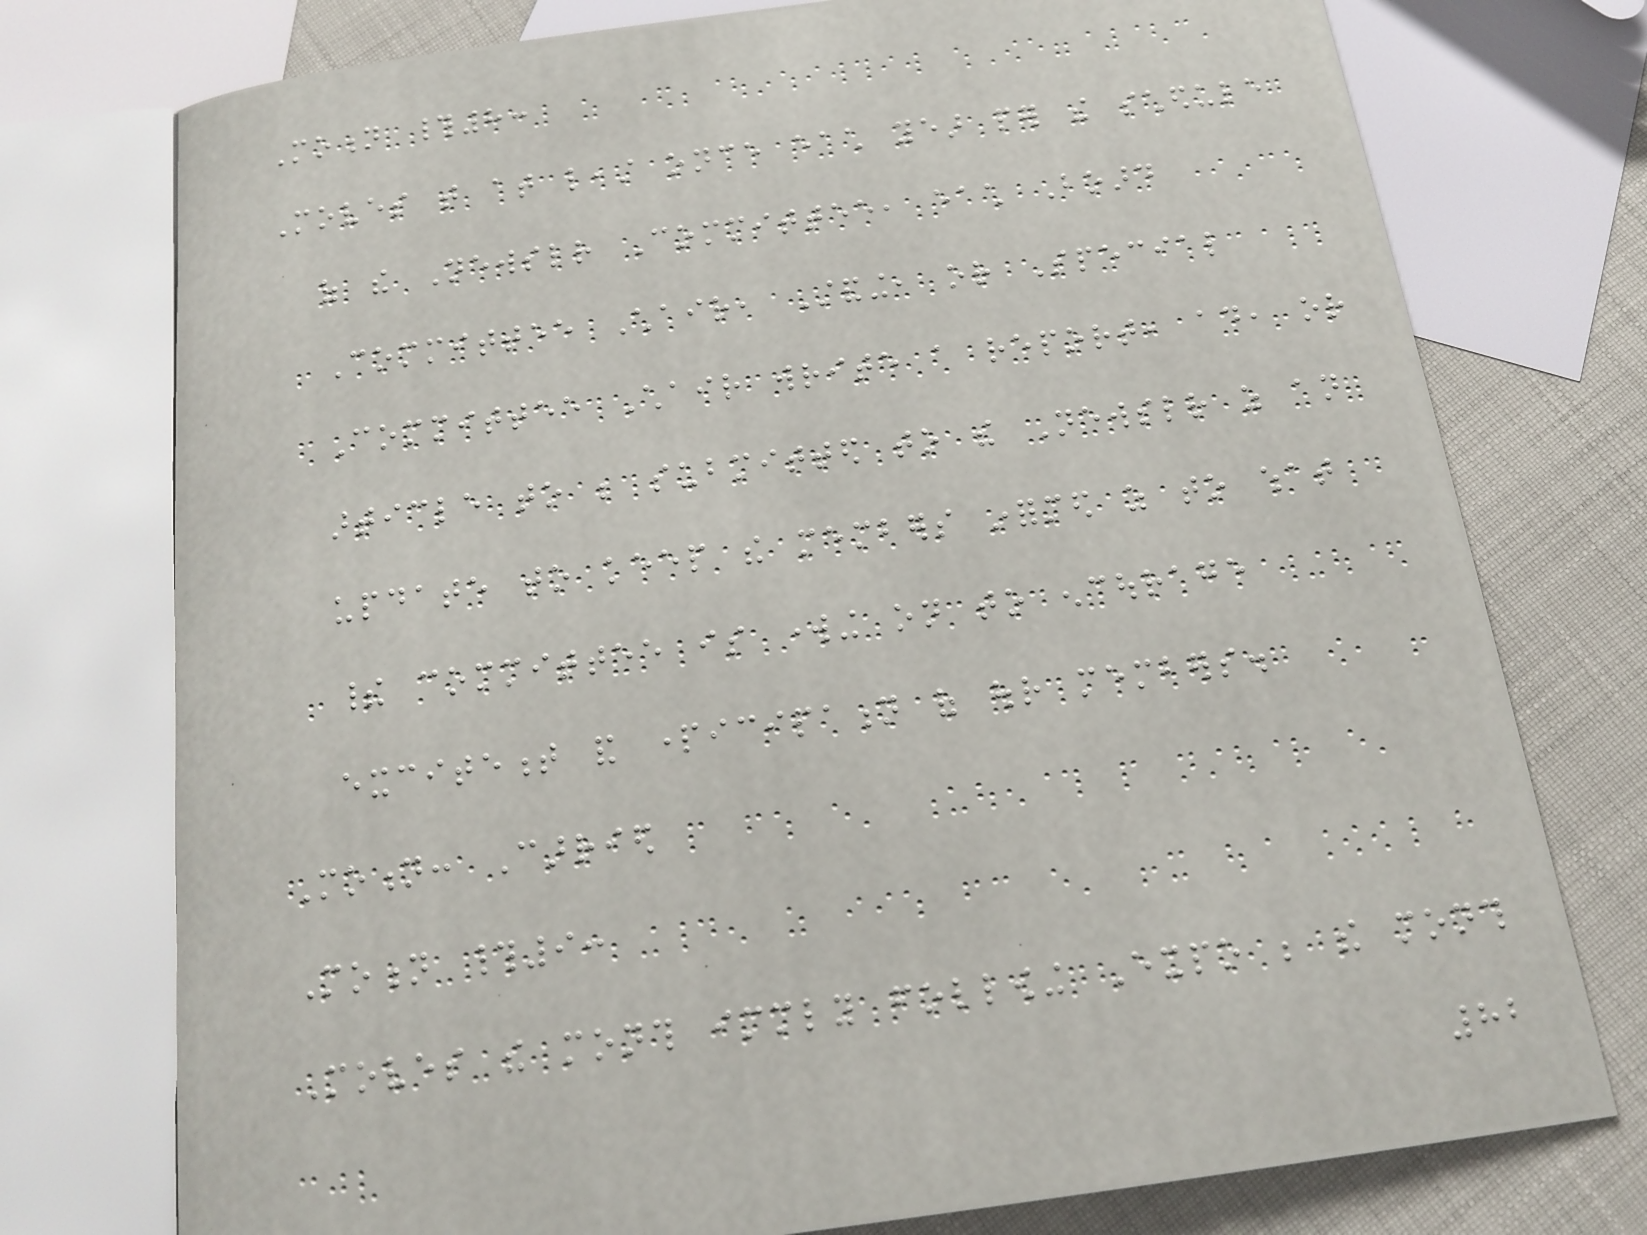Motion #8:
Moves that at least once each year per the schedule
of the Newsletter Committee, each Board
Committee Chair, Standing, or Special
Committee Chair write a report, ad, or
article to be submitted to the Newsletter as an
update to keep the members informed as to what
their committee is working on to encourage
excitement and participation of our members.
Motion: Carried
Motion #9:
Moves the month immediately following Expo be the month
82
